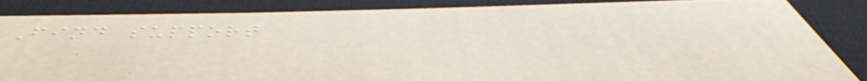Find support
